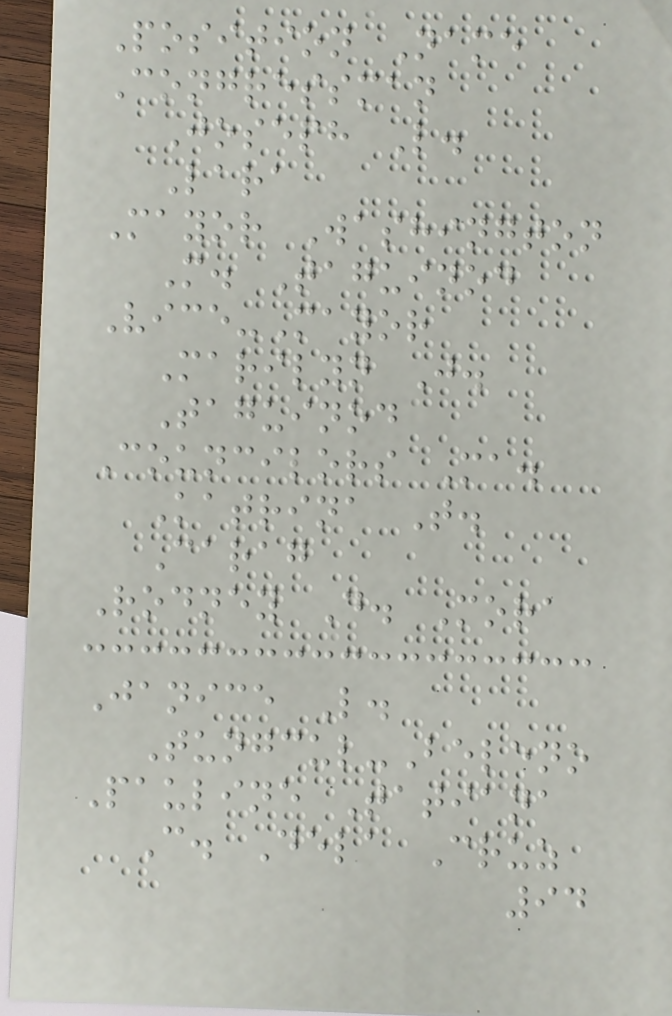Position Name
Congressman
Joseph L.
Lara
Mayor Washington
M. Taguinod
Vice-Mayor
Marilyn J.
Taguinod
Councilors Ma.
Katrina T.
Carag
Rodney D. Mora
Janice L.
Tungcul-Beleno
Pauline Tatiana
C. Dela Cruz
94
